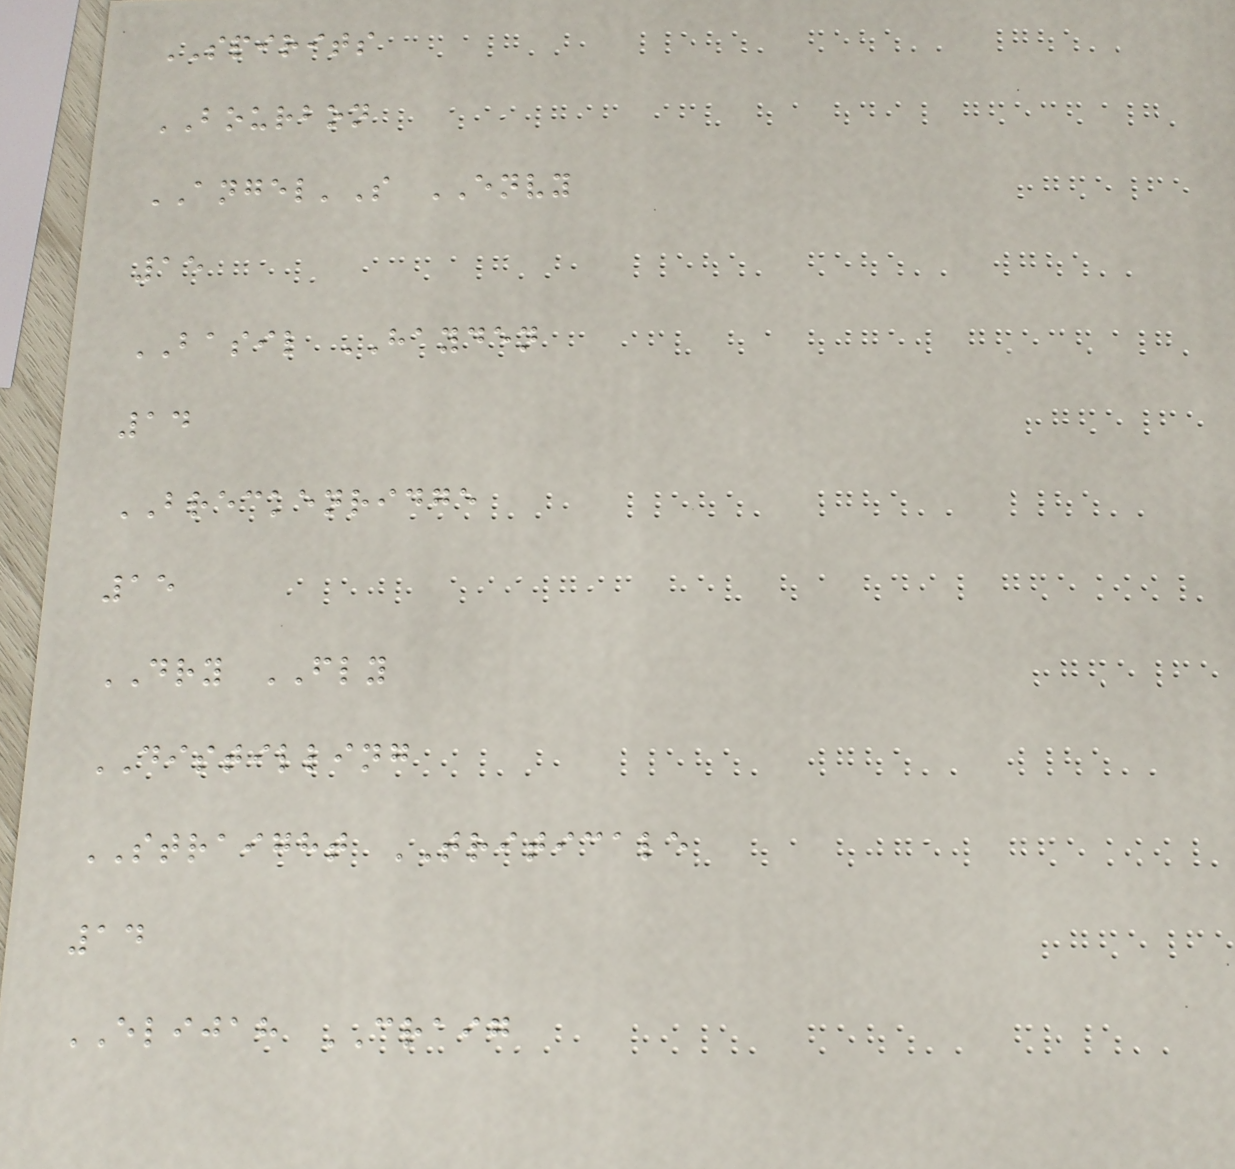SPIRITS
BOURBON
ANGEL'S ENVY
15
BASIL HAYDEN
14
BRECKENRIDGE
15
DRY FLY
DISTILLING
STRAIGHT TRITICALE
14
ELIJAH CRAIG
